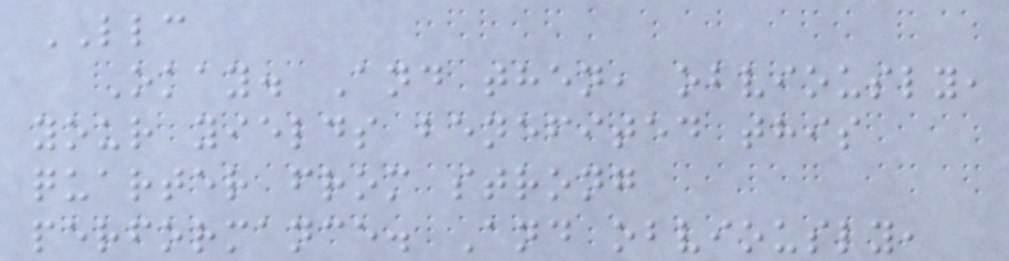LLC
Okay. And then, obviously,
your yields benefited this
quarter from strong
performance. And obviously,
